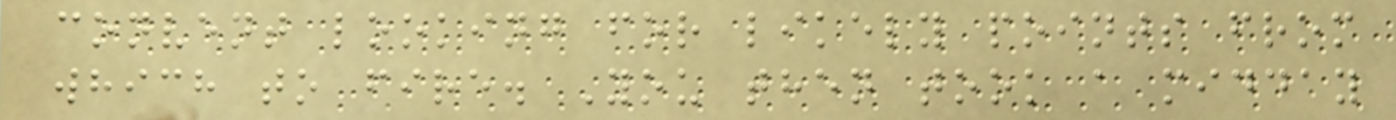convent looking for likely points from
which to fire. You then took a midday
